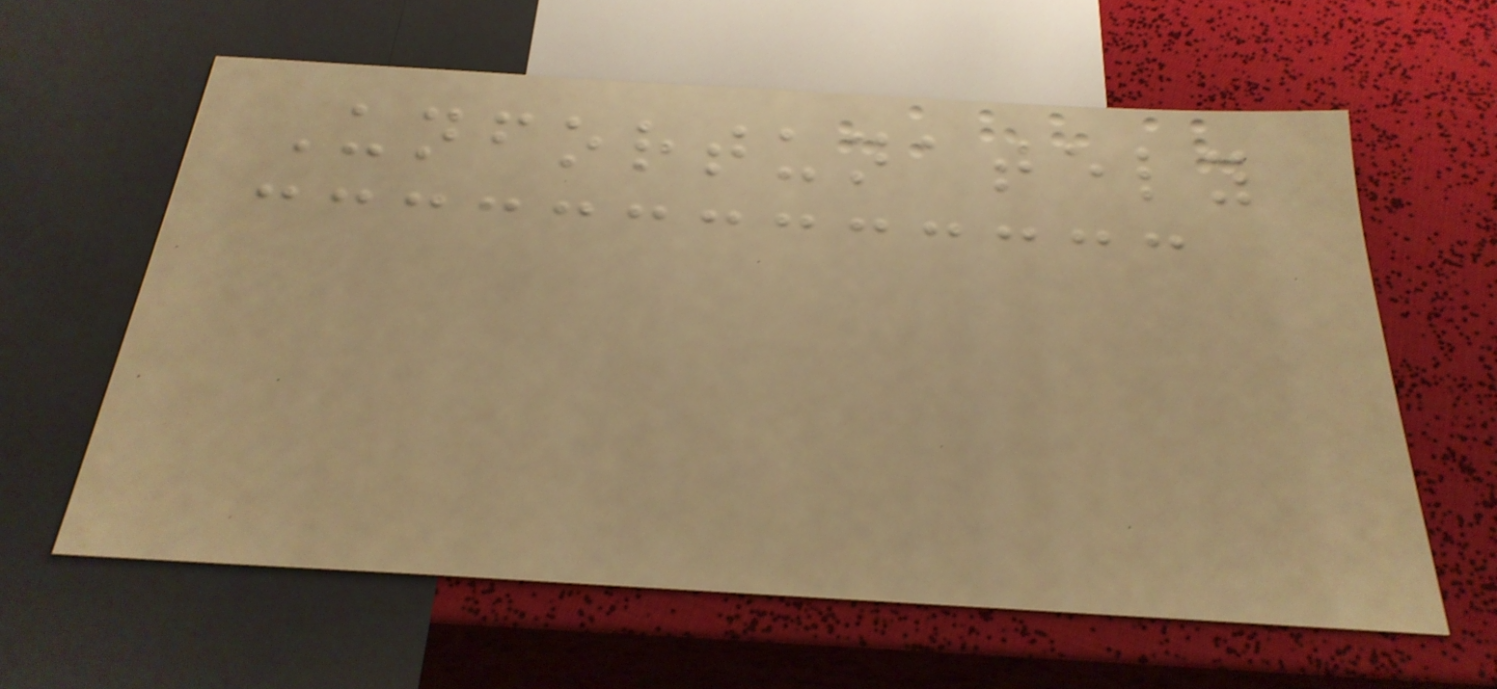Unfortunately
